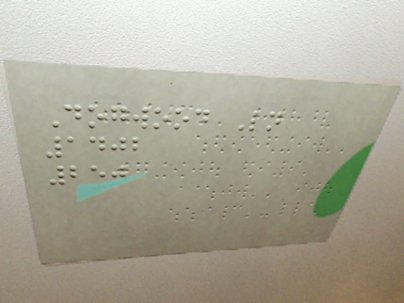Dogwood Ln
1402
250
